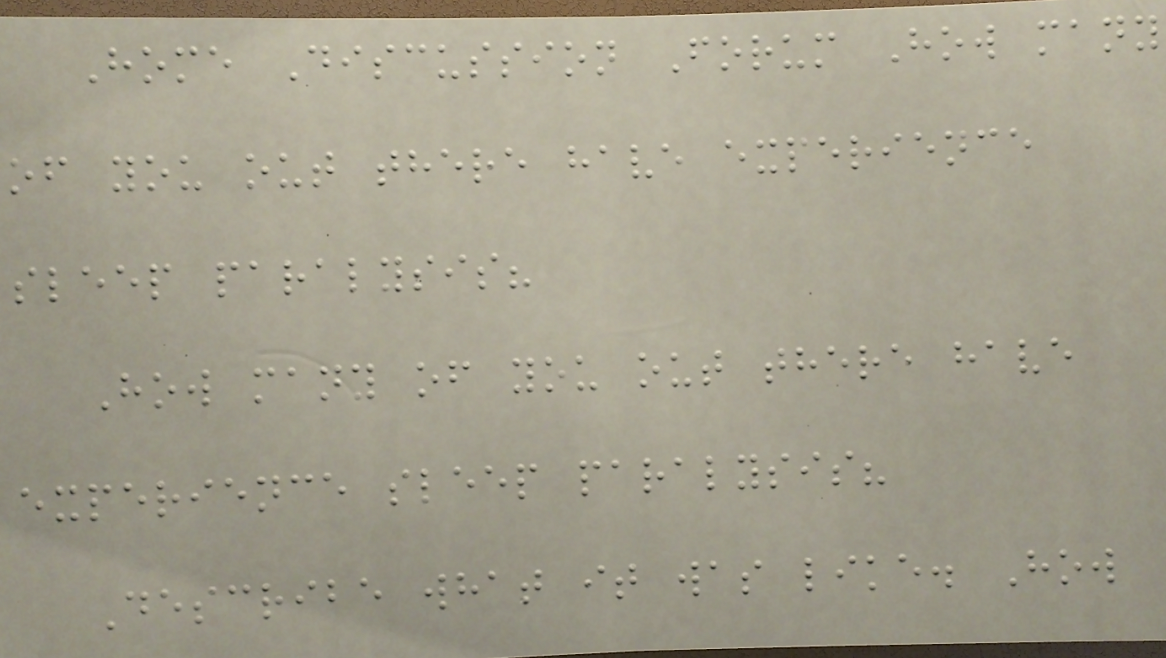Home Discussion Forum How many
of you out there have experience
sleep paralysis?
How many of you out there have
experience sleep paralysis?
Describe what it was like. How
